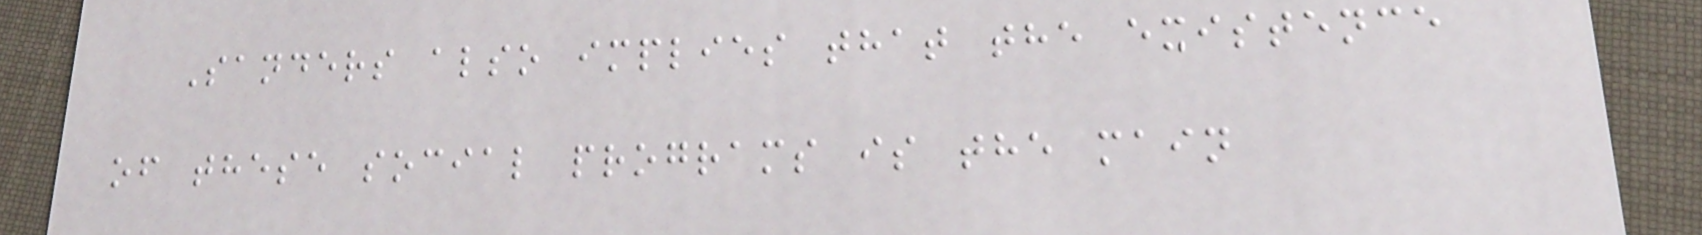Sanders also implies that the existence
of these social programs is the main
